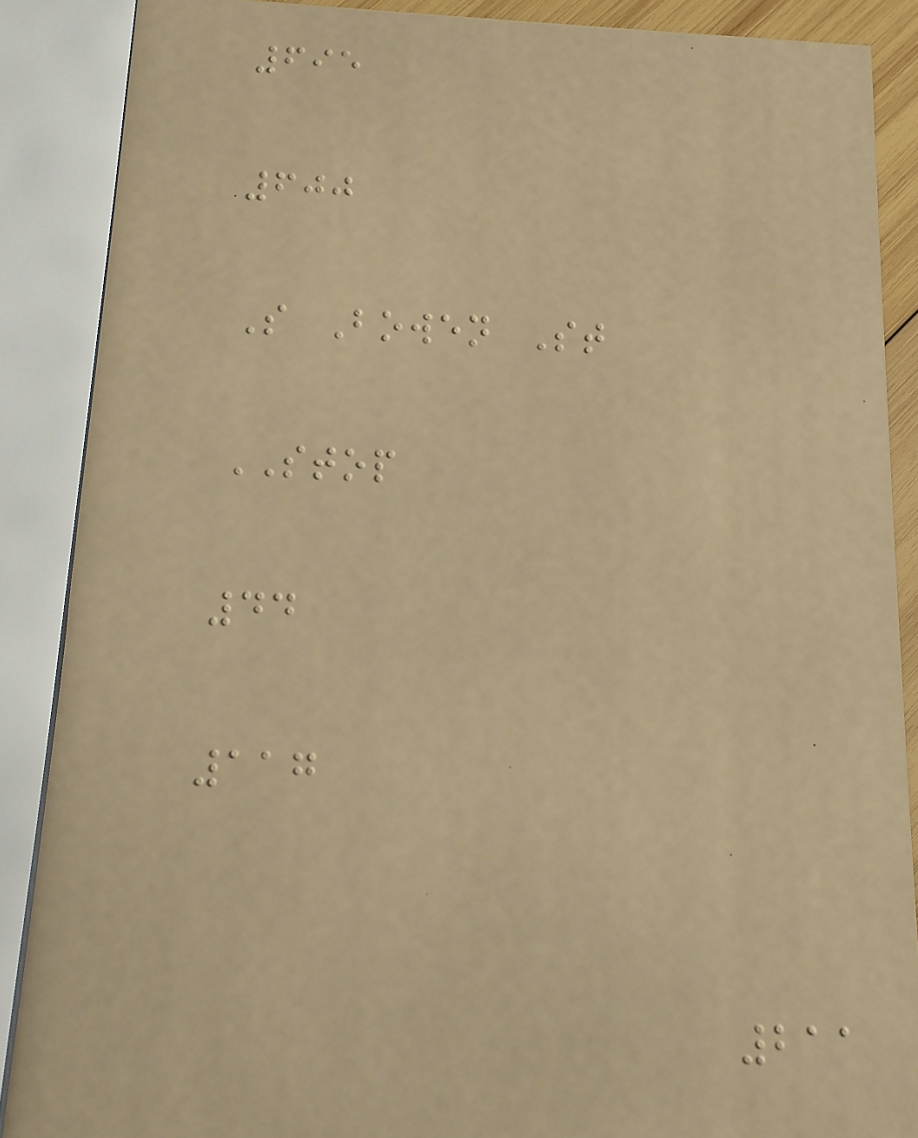695
600
S Bowen St
STOP
44
117
211
